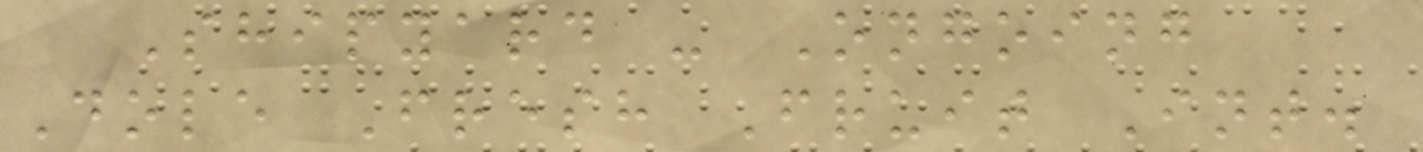Shipyard - Ongoing
Dole Fresh Fruit Int.
